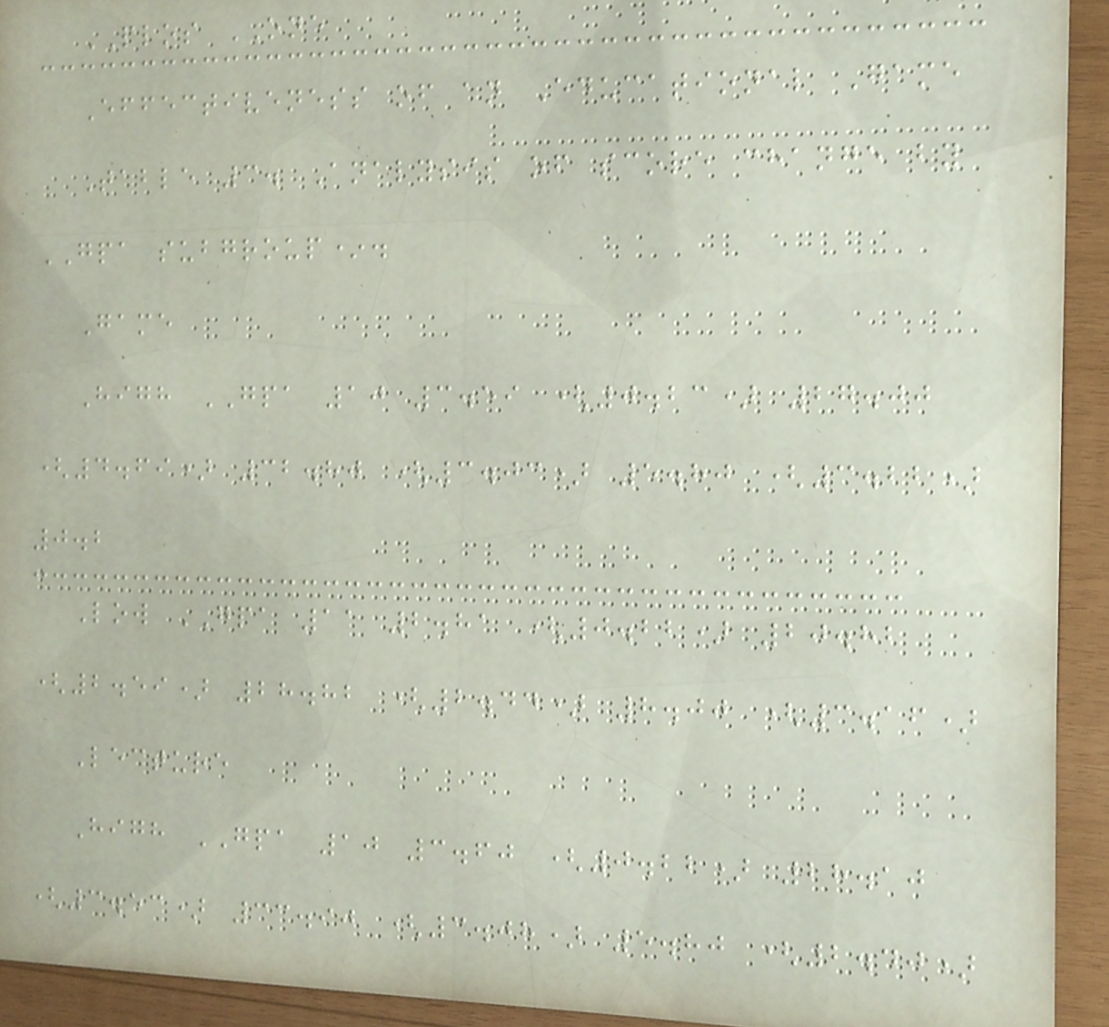PLOS ONE
Effectiveness of an Educational Game
Table 3. Analysis of score change by
GPA subgroup*.
Game
High GPA 10 3.59 (0.23) 27.00
(4.69) 32.80 (3.03) 5.80 (3.22)
0.2
Low GPA 11 2.81 (0.22) 20.82
(2.59) 28.82 (2.44) 8.00 (3.16)
Lecture
High GPA 10 3.60 (0.22) 28.10
(3.53) 33.90 (3.08) 5.80 (2.40)
